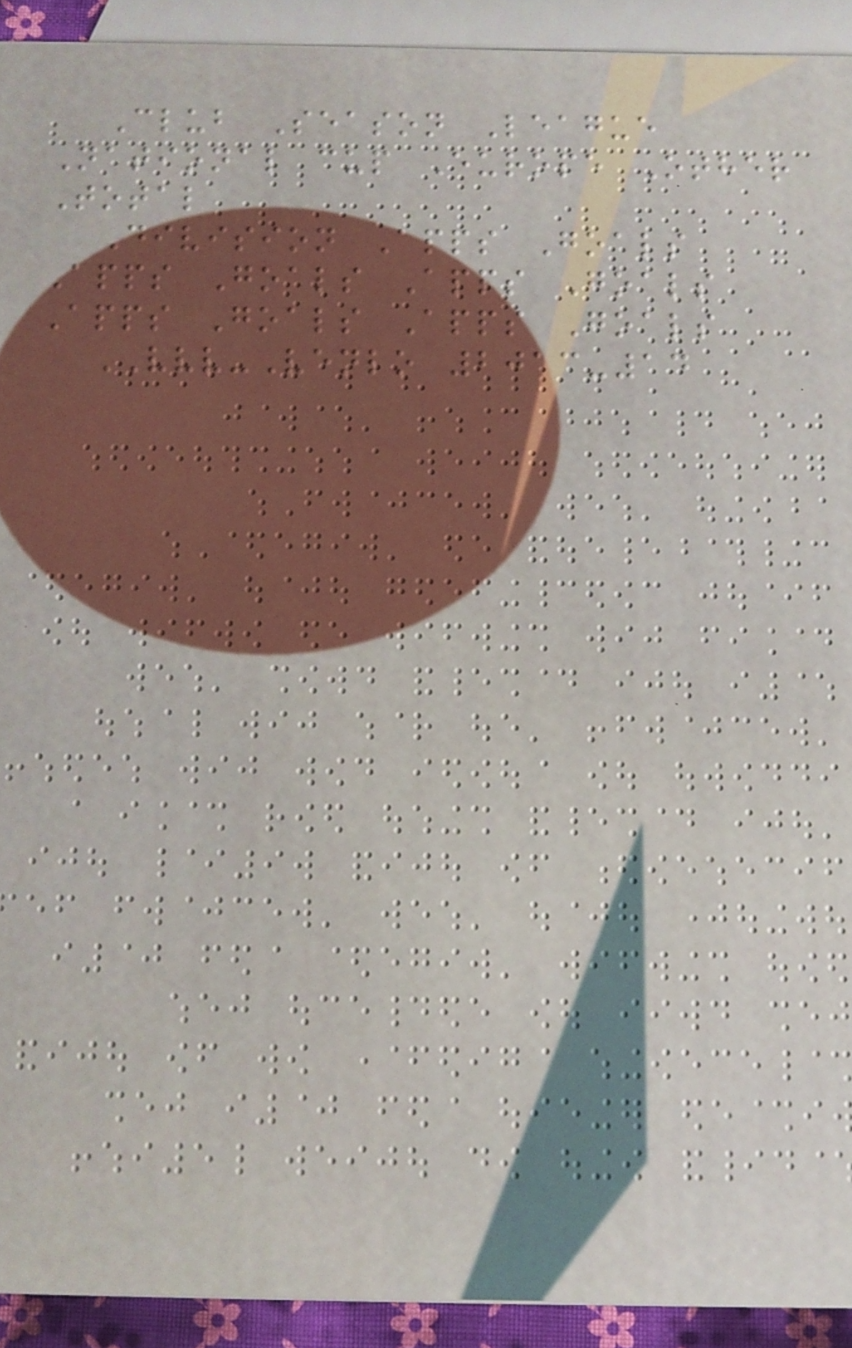Club Season League
National cup Europe Other
Total
Division Apps Goals
Apps Goals Apps Goals
Apps Goals Apps Goals
VVV-Venlo 2013-14
